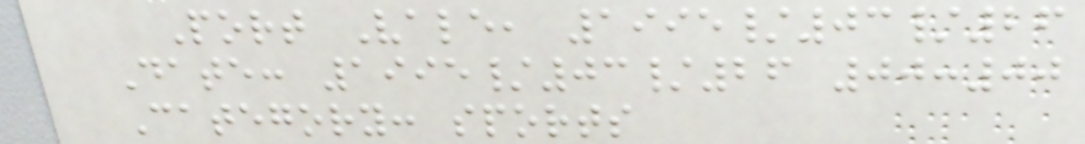Port Vale, 1995/03/26
Date: 1995/03/26 00:00
Category: sports
